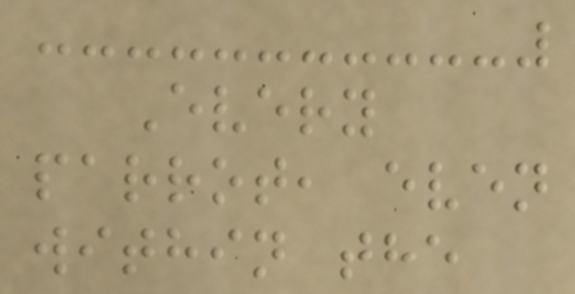Every
parrot, even
within the
